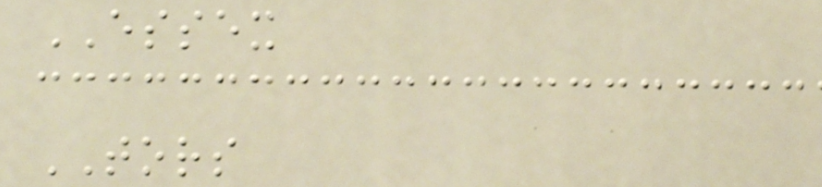ESSEX
TORS
